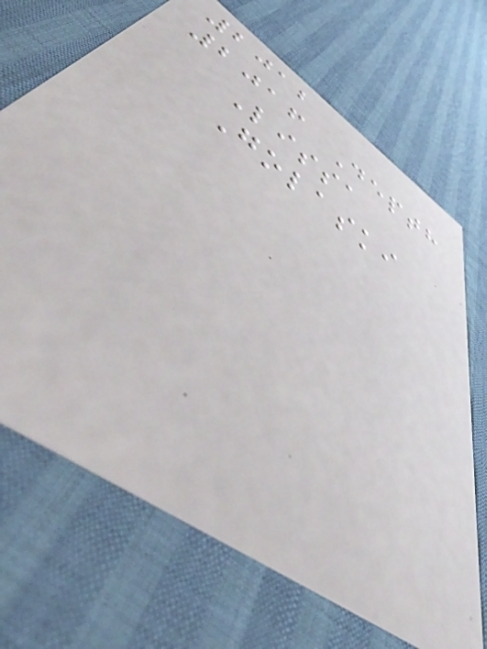2012
2016 Depth
Lissa
Golaski
